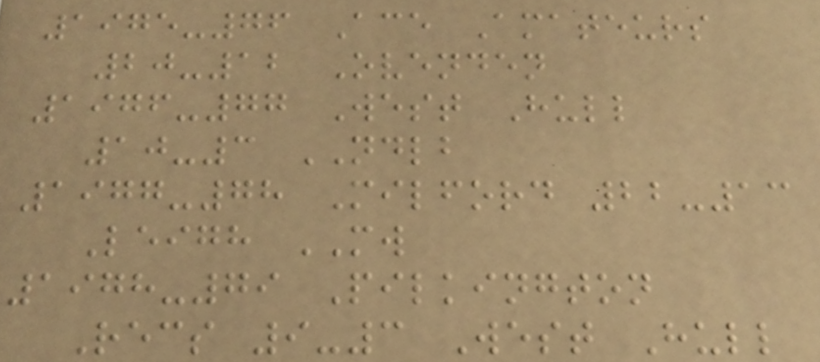1975-76 Ace Amateurs
20-12 Ovenden
1976-77 West Hull
10-3 NDLB
1977-78 Milford 22-13
Leigh MW
1978-79 Pilkington
Recs 9-3 West Hull
